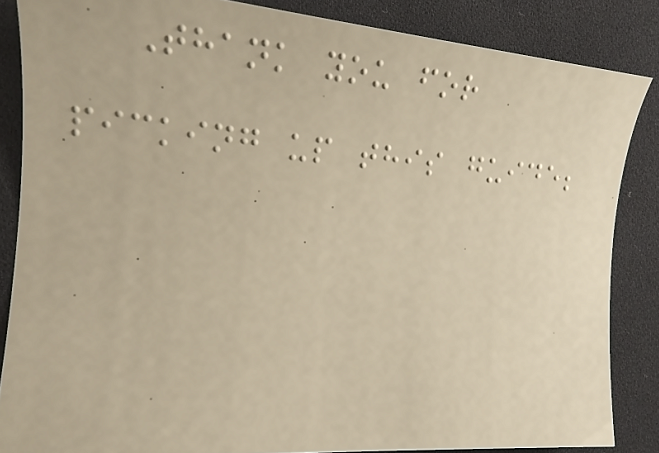Thank you for
picking up this guide;
